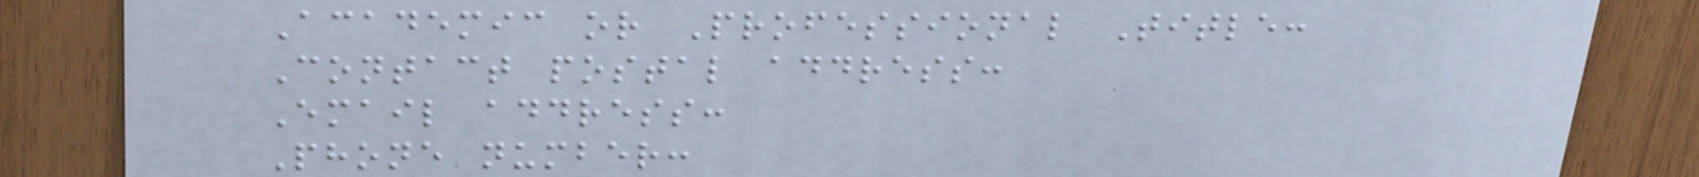Academic or Professional Title:
Contact postal address:
Email address:
Phone number:
